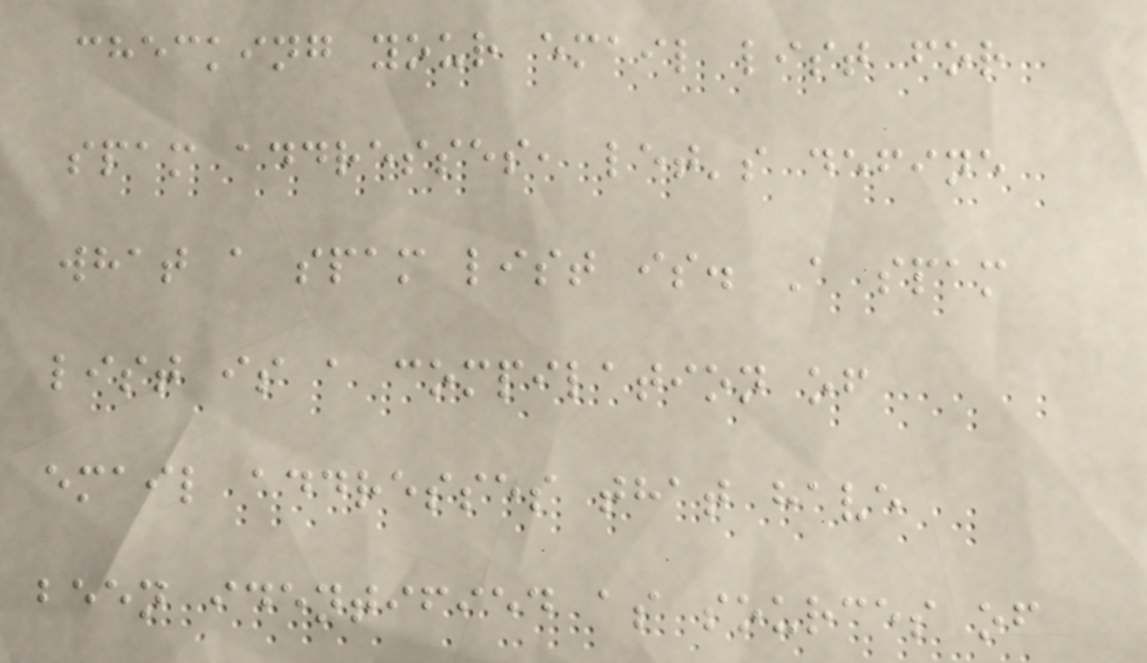checking your email list for
spam addresses, let's define
what a spam list is. A spam
list is a compilation of
email addresses that have
been identified as sources of
